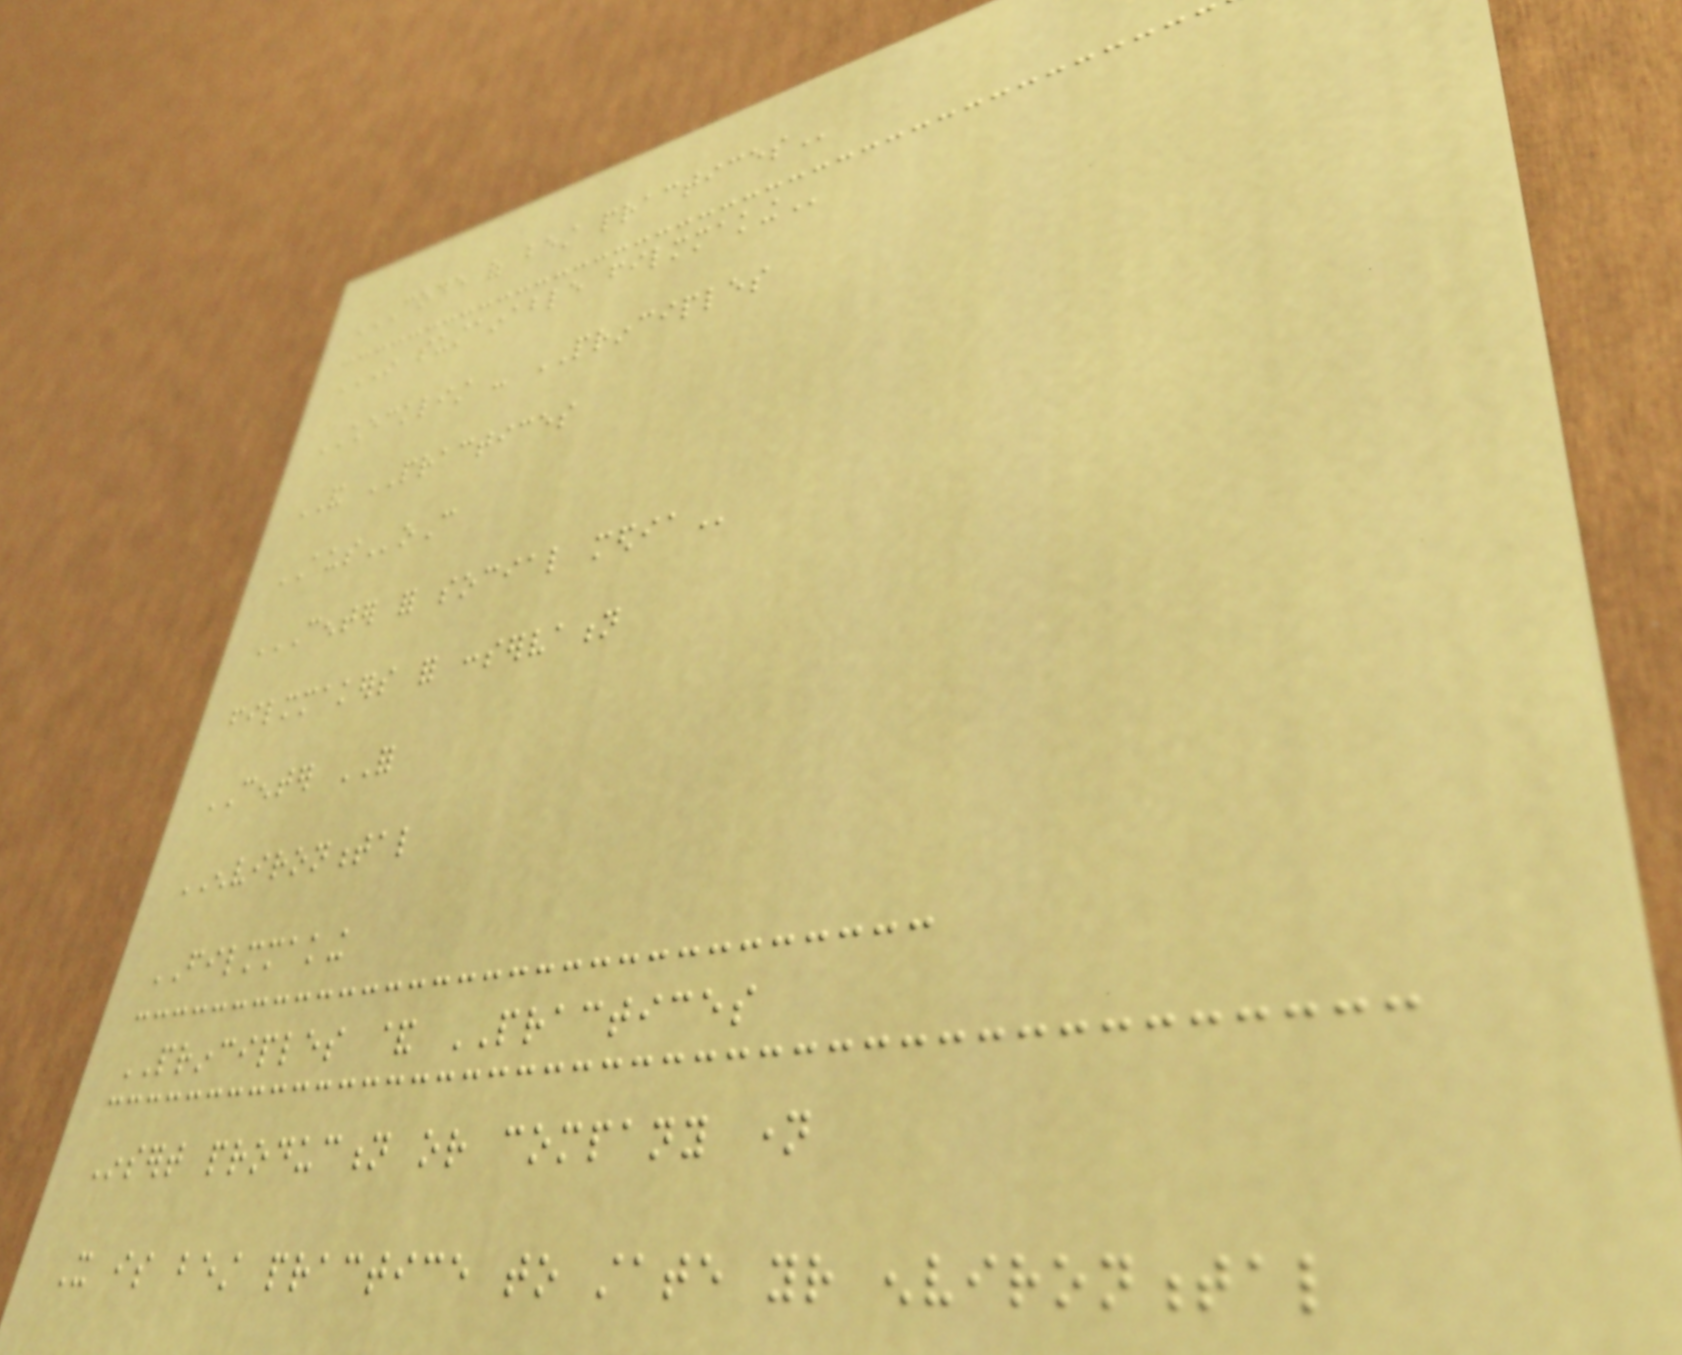CODE OF BEST PRACTICES
IN SUSTAINABLE FILMMAKING
CHECKLIST - PRINCIPLES
AND PRACTICES
AUSoC
CENTER FOR SOCIAL MEDIA
filmmakers for conservation
CENTER FOR
ENVIRONMENTAL
FILMMAKING
PRINCIPLES & PRACTICES
Insert production or company name
It is best practice to state your environmental
